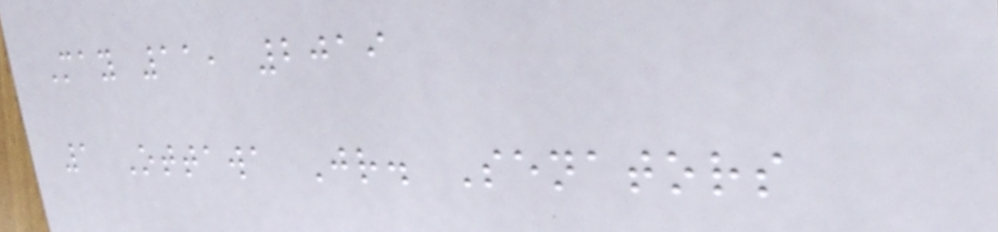May 11, 2019
1 Ottawa Jr. Senators
